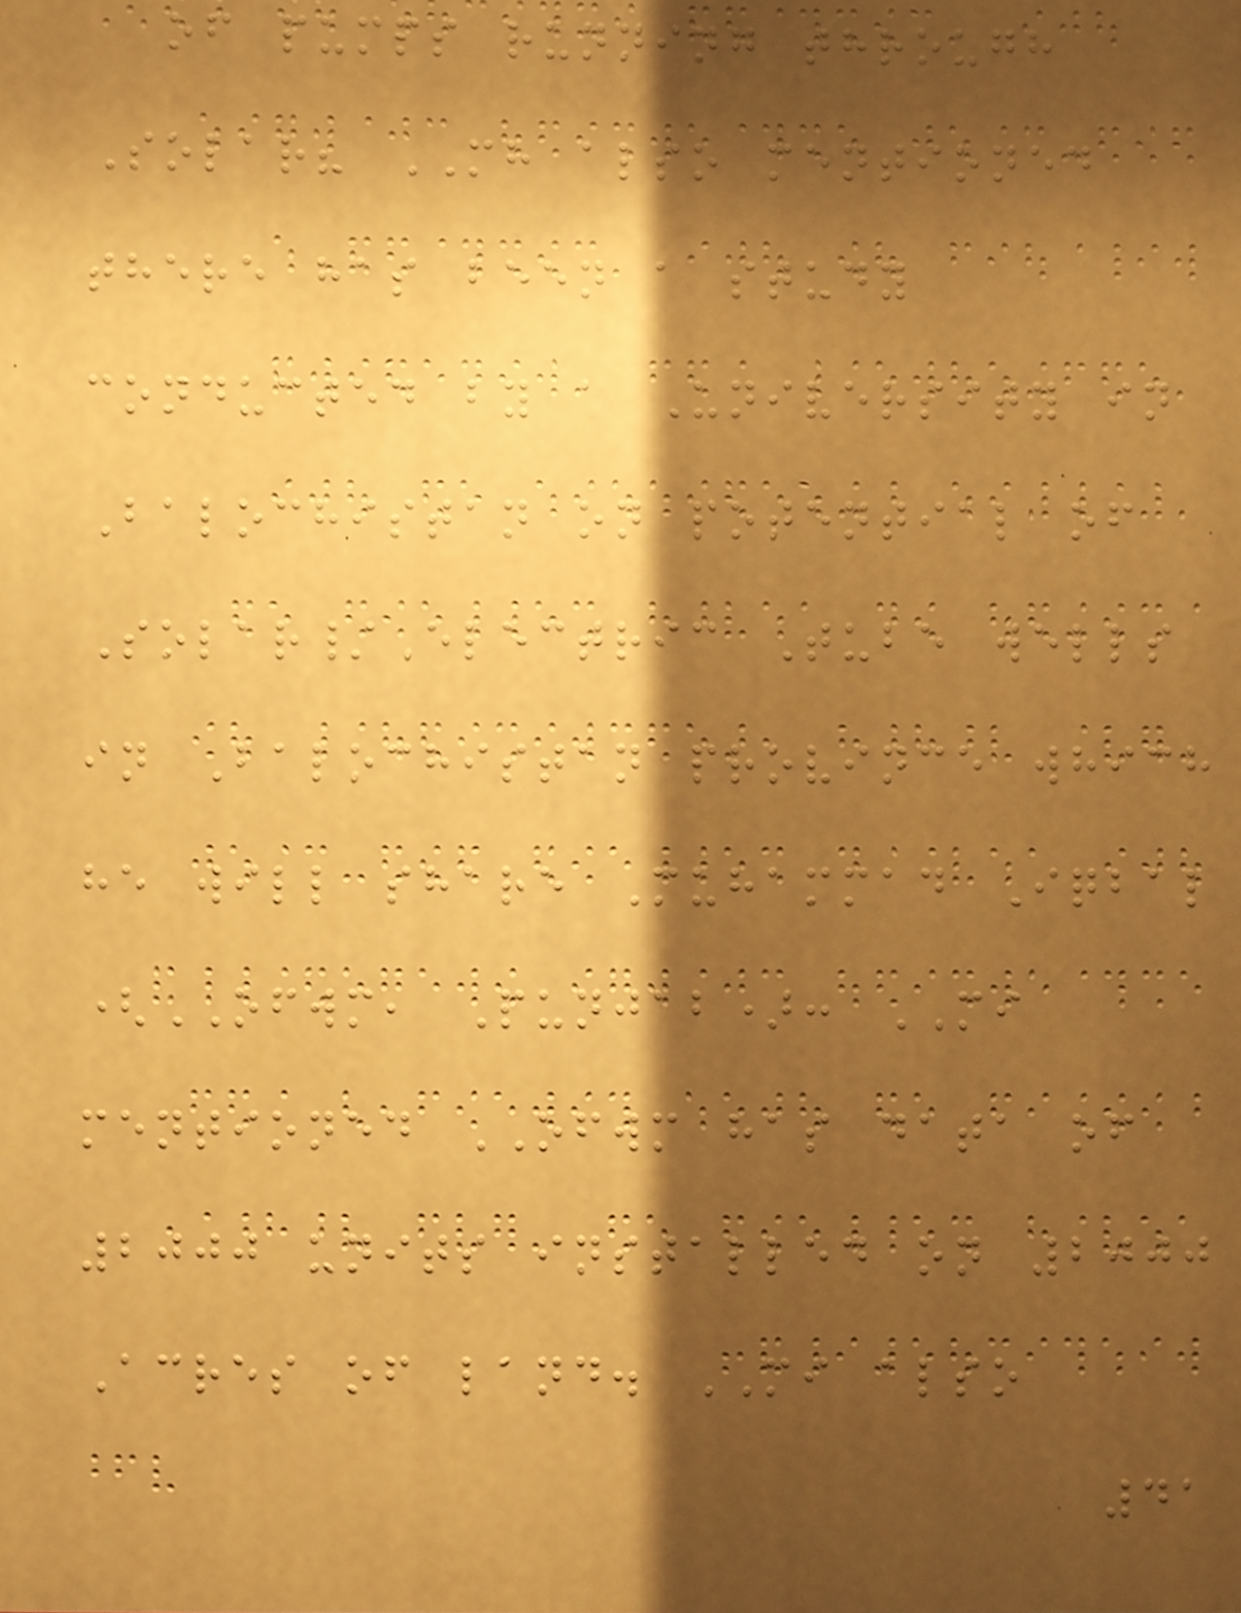of pumps running through
Solar? MH also mentioned
there has been a study
conducted by a University in
Balochistan on potential of
Solar/Electric Tube wells
in Balochistan province which
he will share Muhammad Iqbal
(OFWM, Punjab): MI
mentioned OFWM has data of
2000 units installed on 2000
Acres of land. MI also
41
